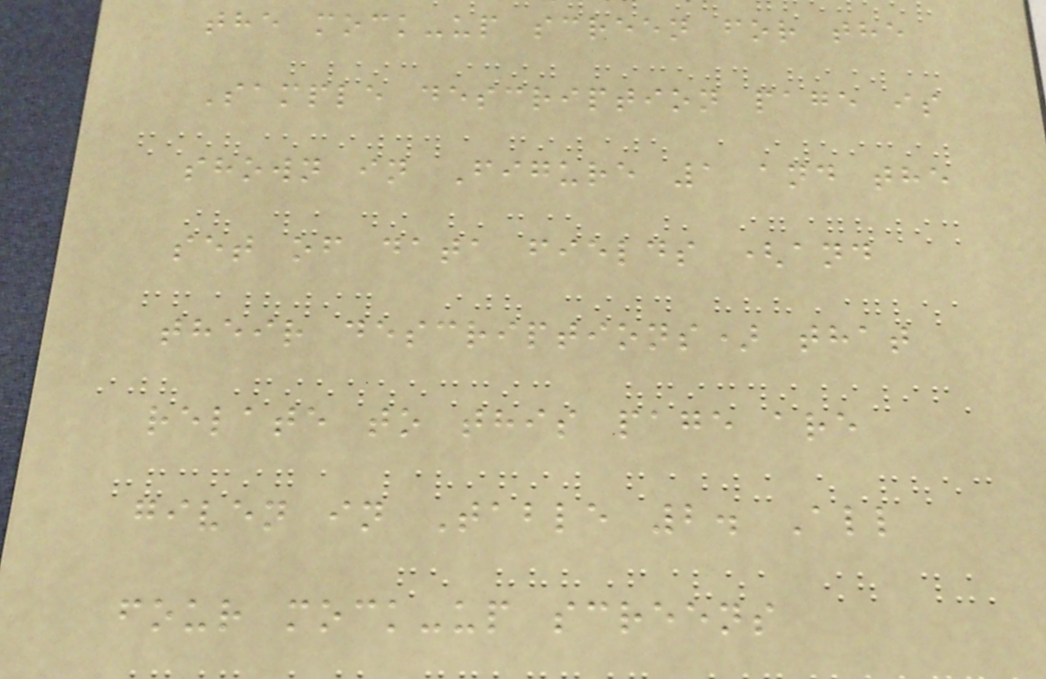the mock-up screen for the
Sample description page is
shown in Figure 1 and the
set of data fields (and
their descriptions) that
relate to this page are
given in Table 2. All
four mock-up screens
